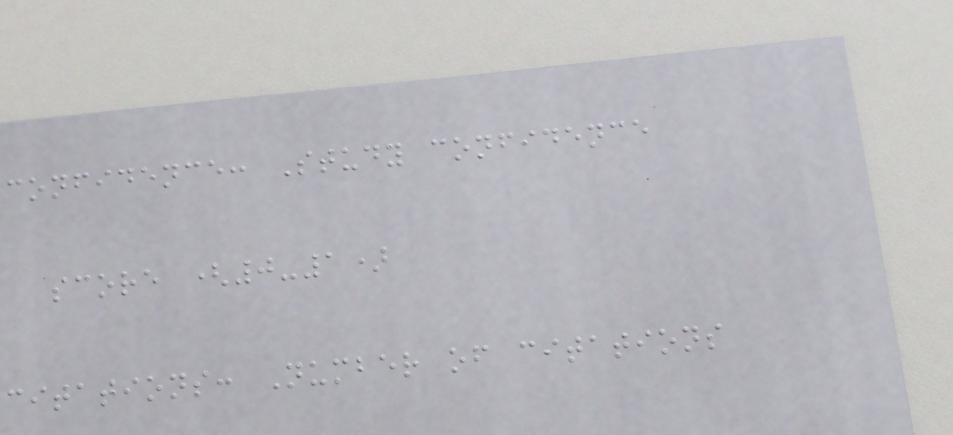confidence: Study confidence
score (0-1)
citations: Number of citations
